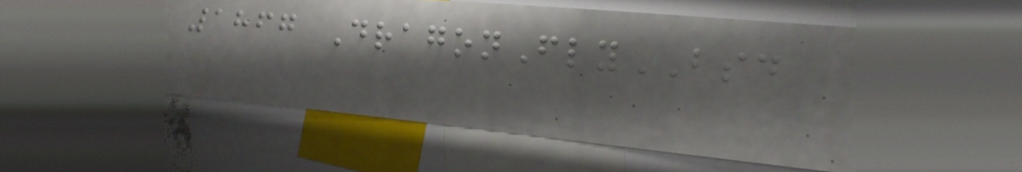1867 DragonFlyBSD
